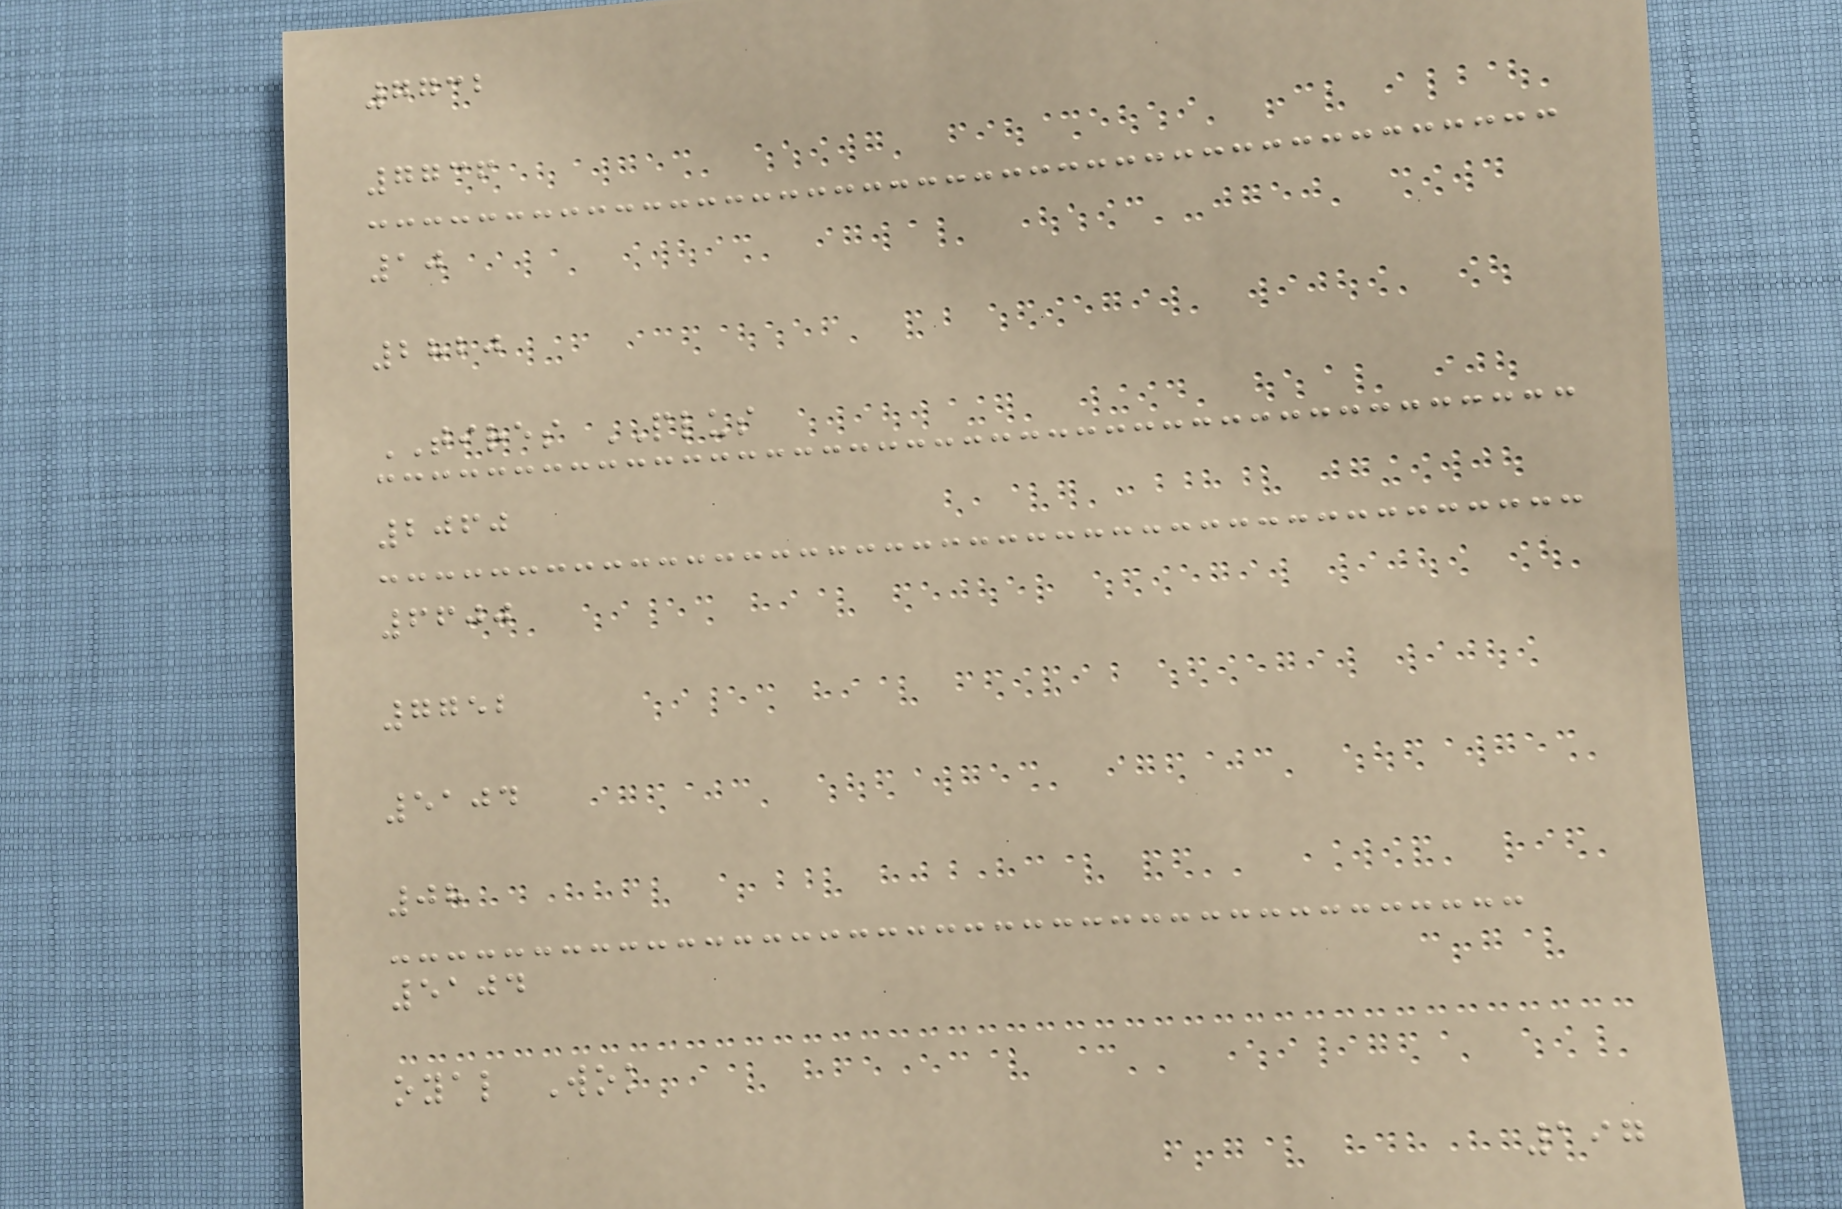7732
7736
10
2820
TIRES PLUS
2060
6600
7752
5104
08
5104
oyal Wok
197
